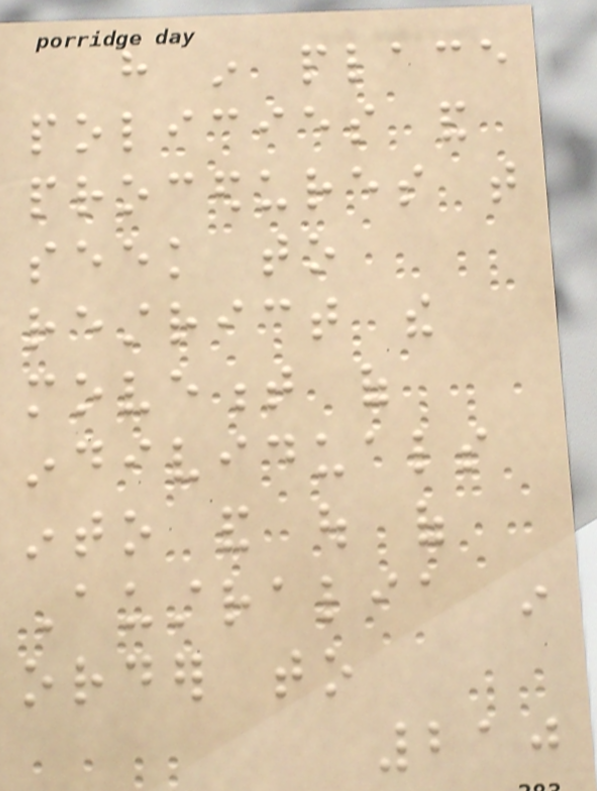have in place
policies and
procedures that
seek to
restrict the
movement of
individuals
into and out of
Australia in
order to
210
